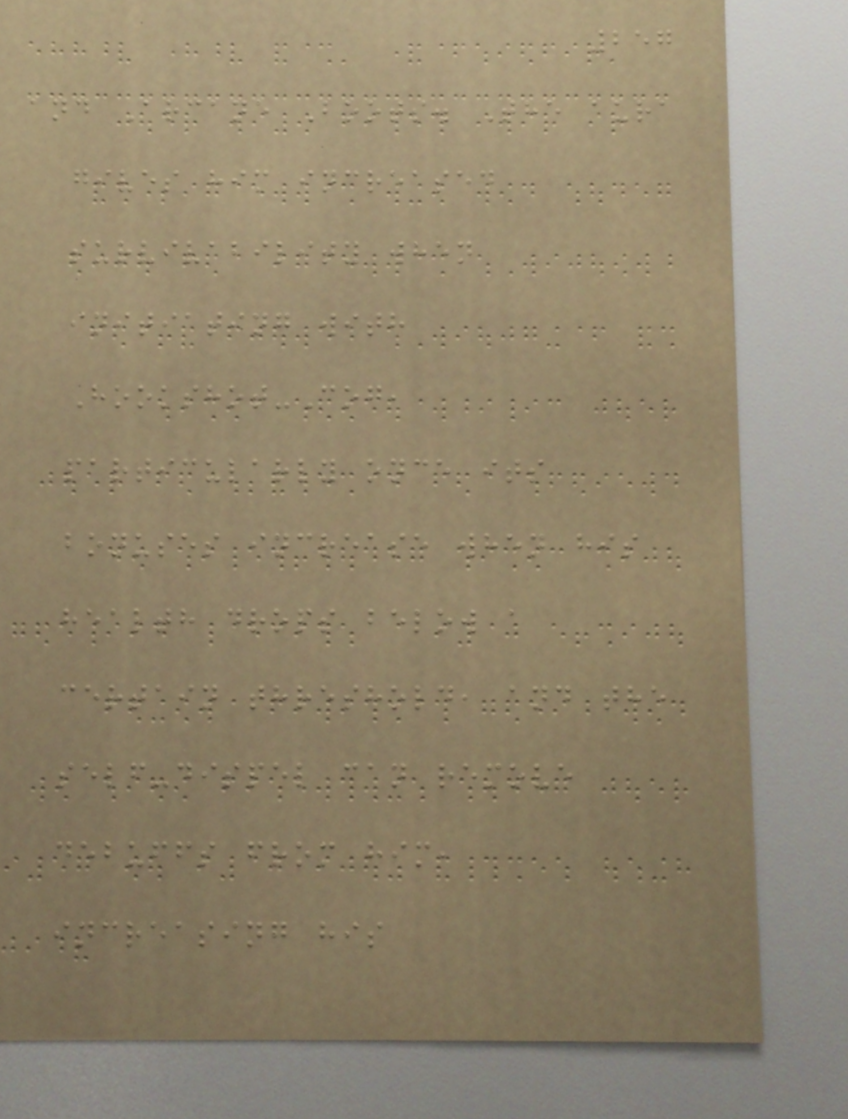257
and Arcane Boots. The aura
gives him increased
survivability when
initiating with
Hookshot-Cog,
particularly once its
bonuses increase when his
health drops below a
certain threshold, and the
self-dispel can remove
debuffs from him,
increasing his
